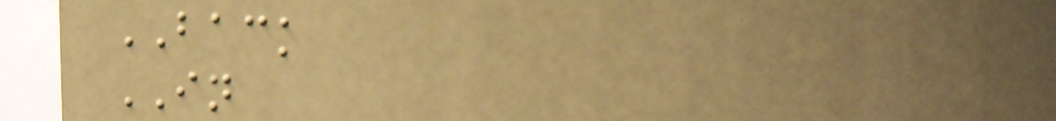BACK
IN
